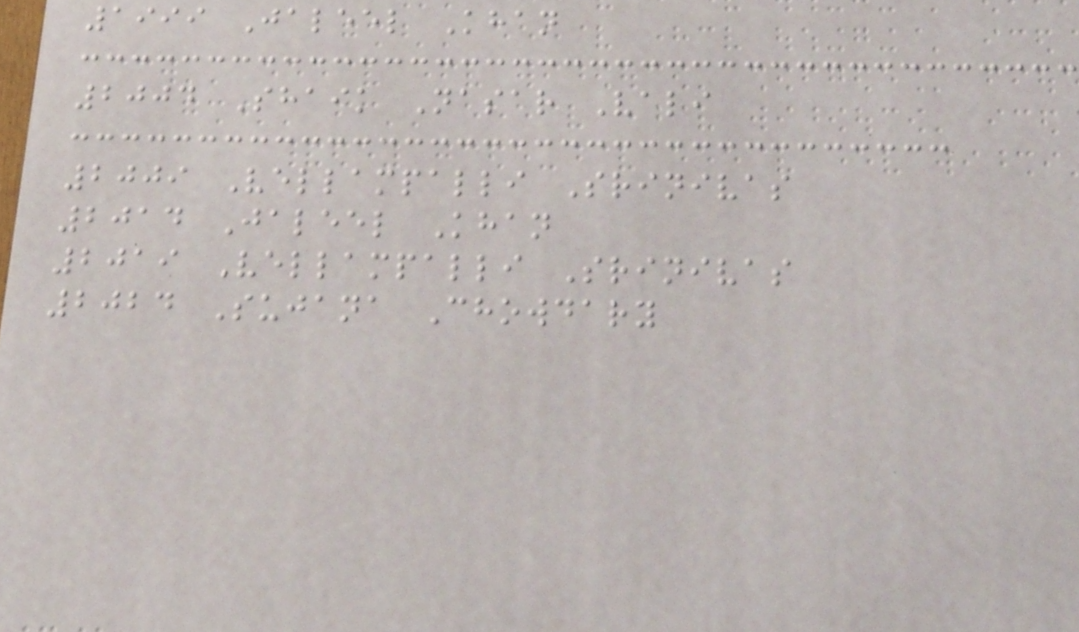1999 Jaleel Khan
2004 Shaik Nasar Vali
2009 Vellampalli Srinivas
2014 Jaleel Khan
2019 Vellampalli Srinivas
2024 Sujana Chowdary
